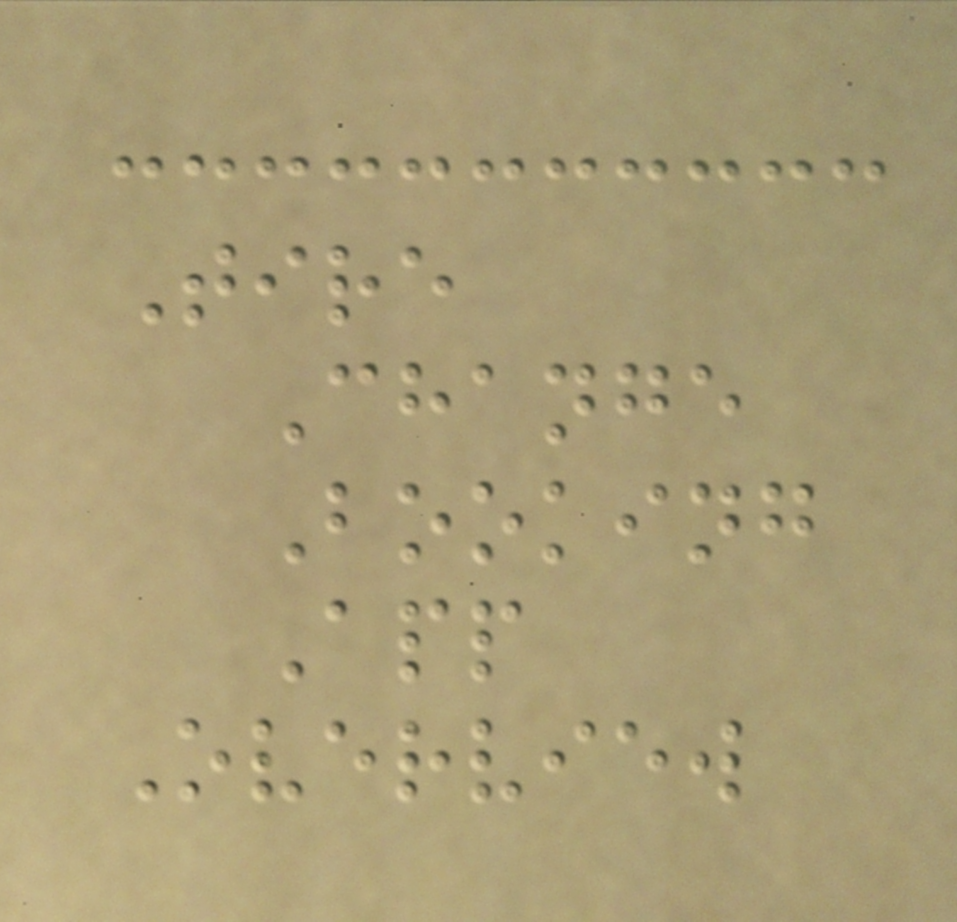Tire
Change
Booking
App
Overview
